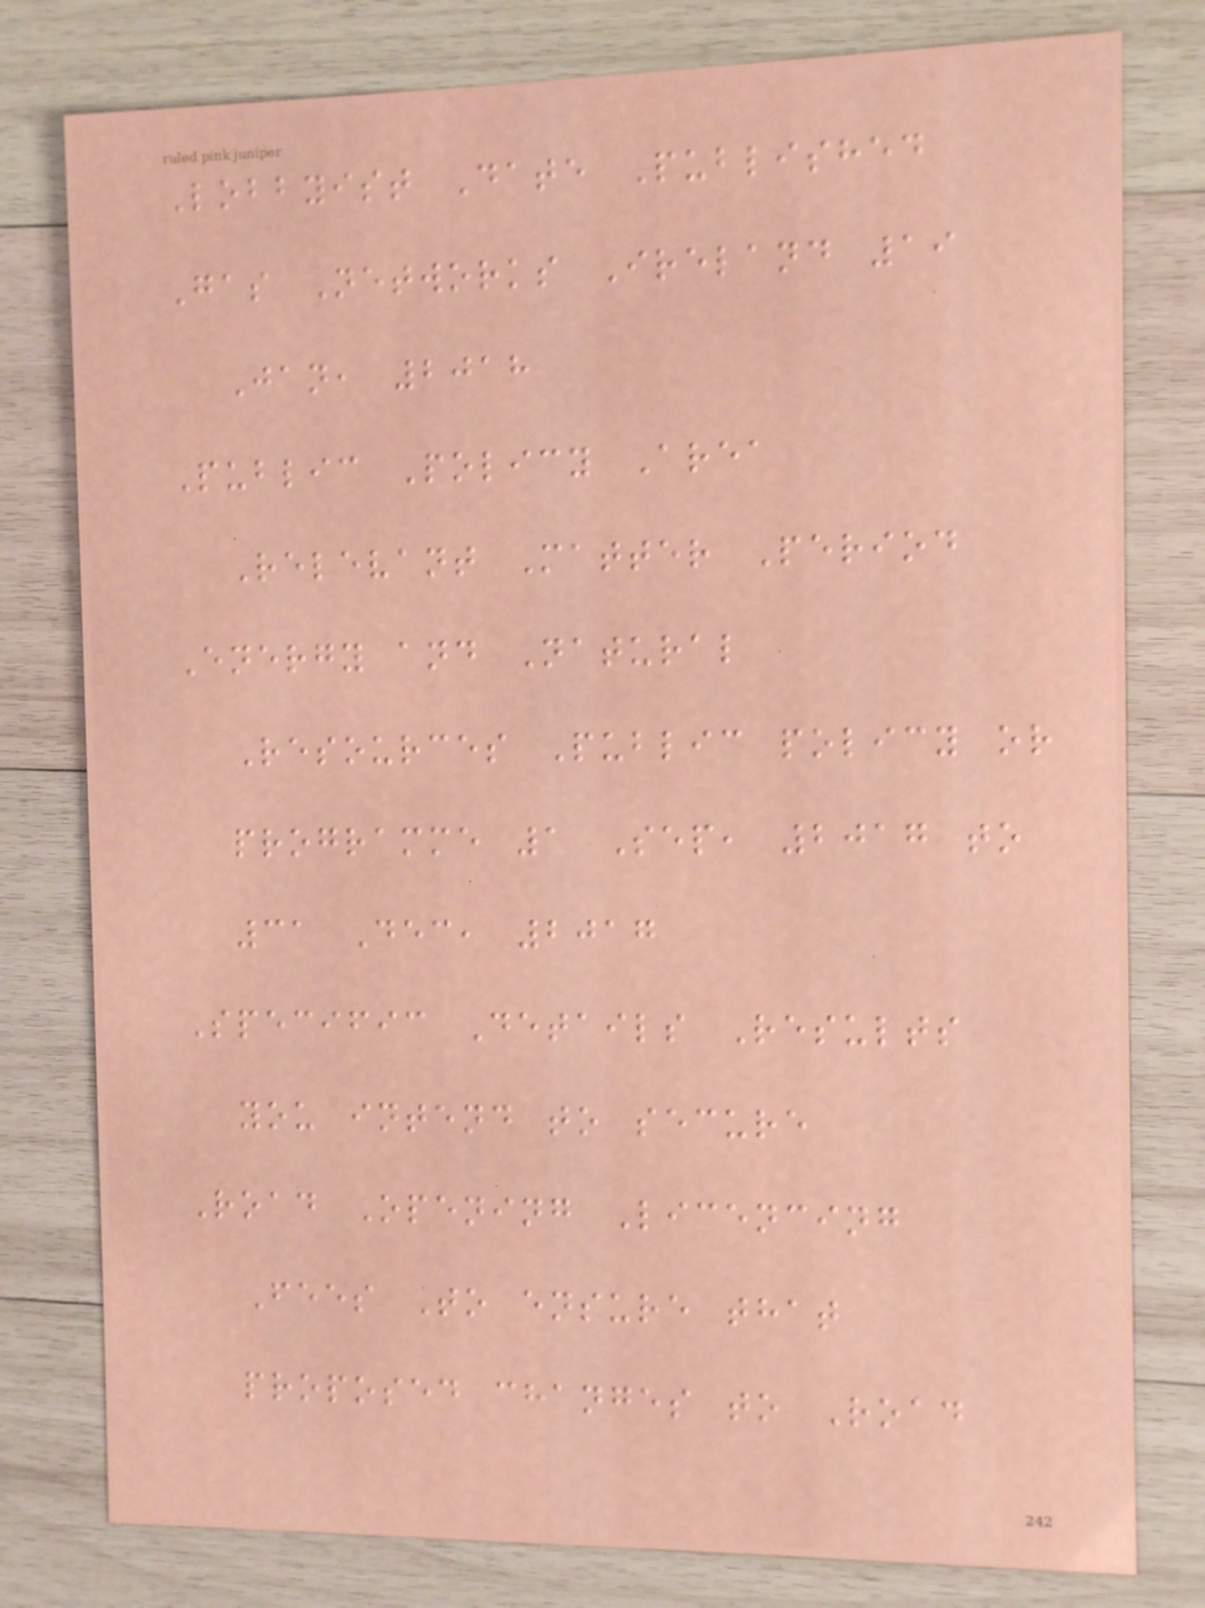Lobbyist Date Published
Gas Networks Ireland 19
Jan, 2018
Public Policy Area
Relevant Matter Period
Energy and Natural
Resources Public policy or
programme 1 Sep, 2017 to
31 Dec, 2017
Specific Details Results
you intend to secure
Road Opening Licencing
Fees To ensure that
proposed changes to Road
